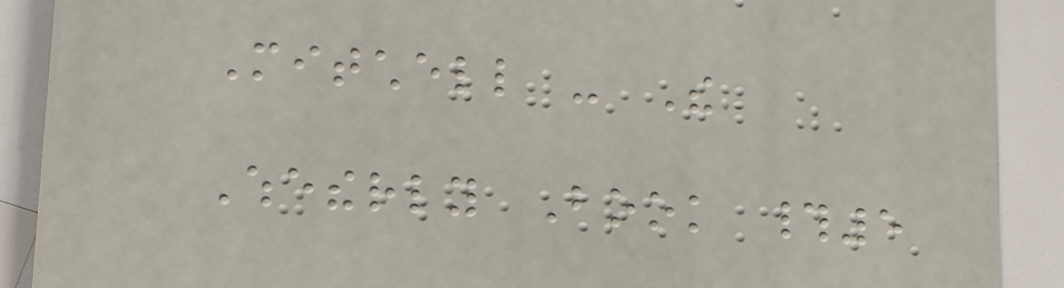Mitchell - The
Whetherly Book #5
